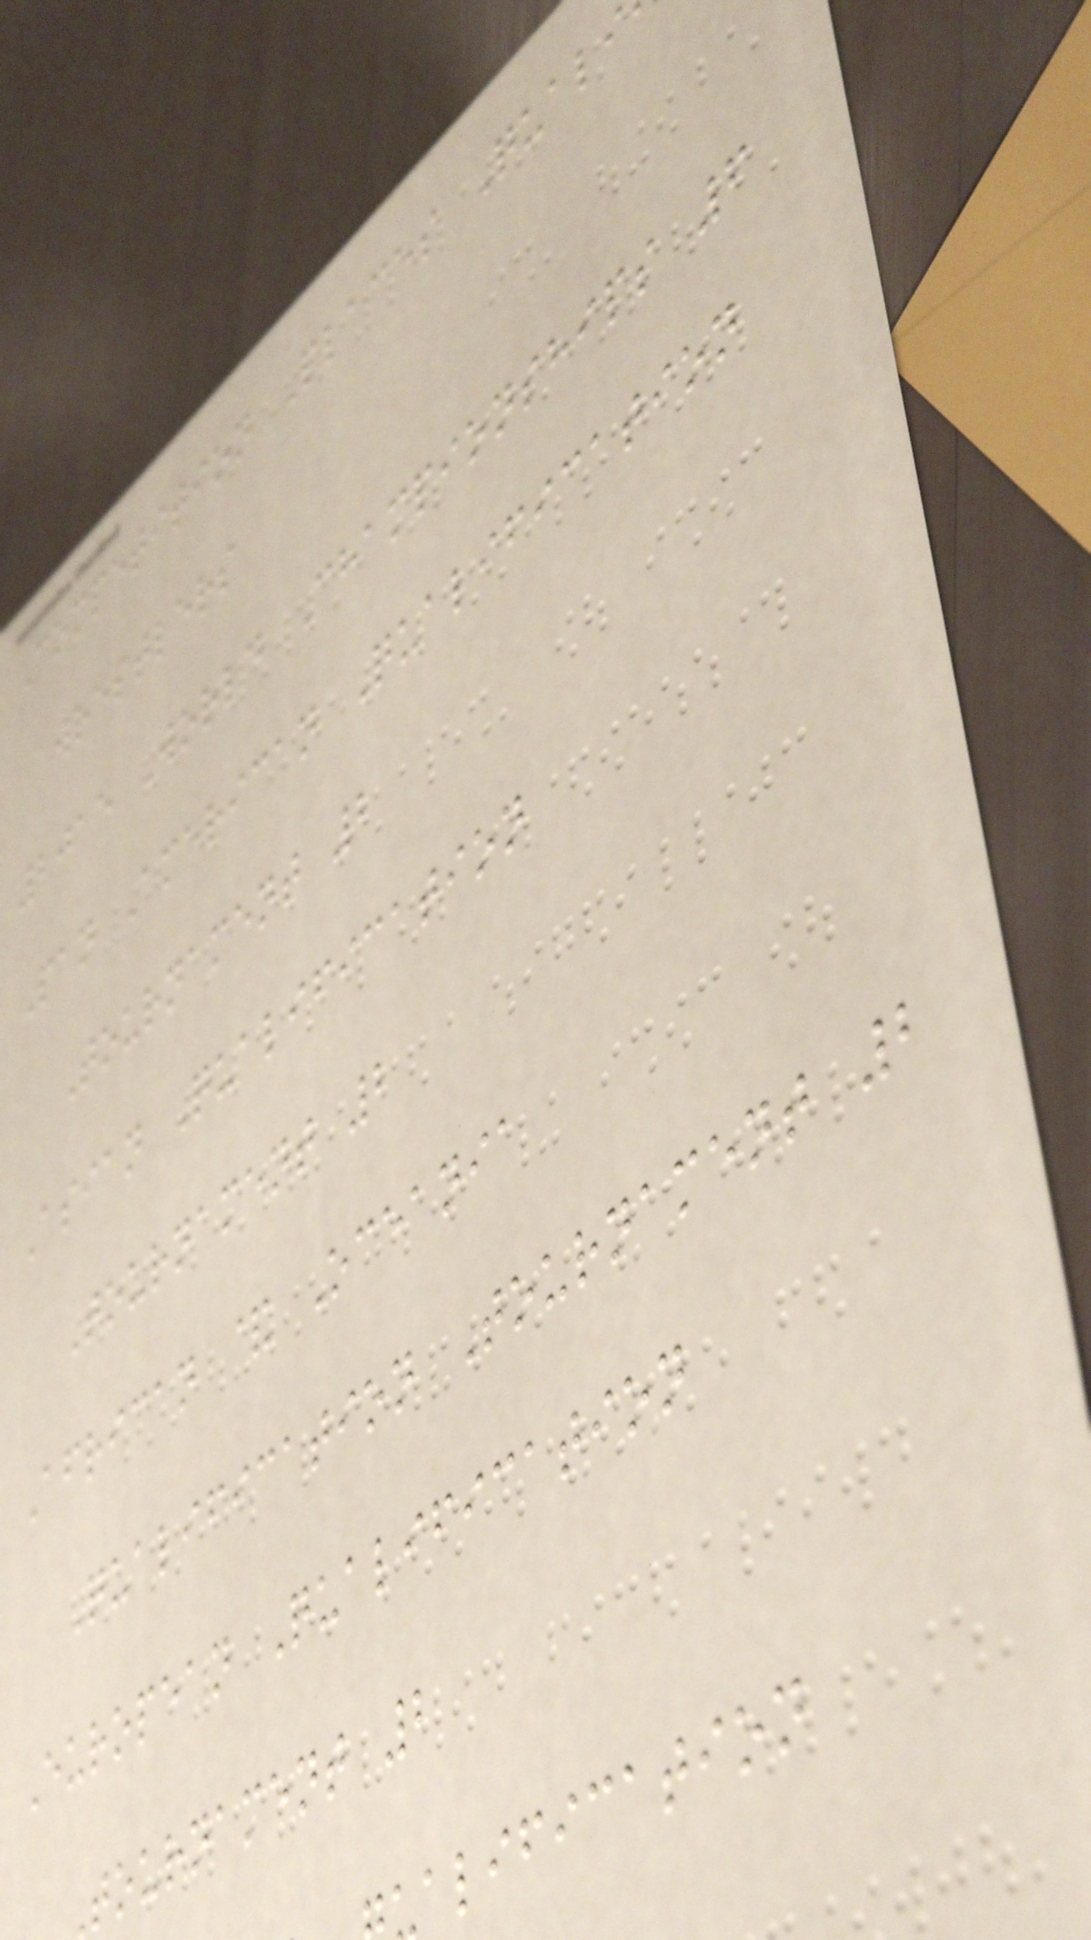Competition Places Quali
wrestlers
2015 World Championships 6
Pan American Qualification
Tournament 2
Asian Qualification
Tournament 2
African & Oceania
Qualification Tournament 2
European Qualification
tournament 2
alification
